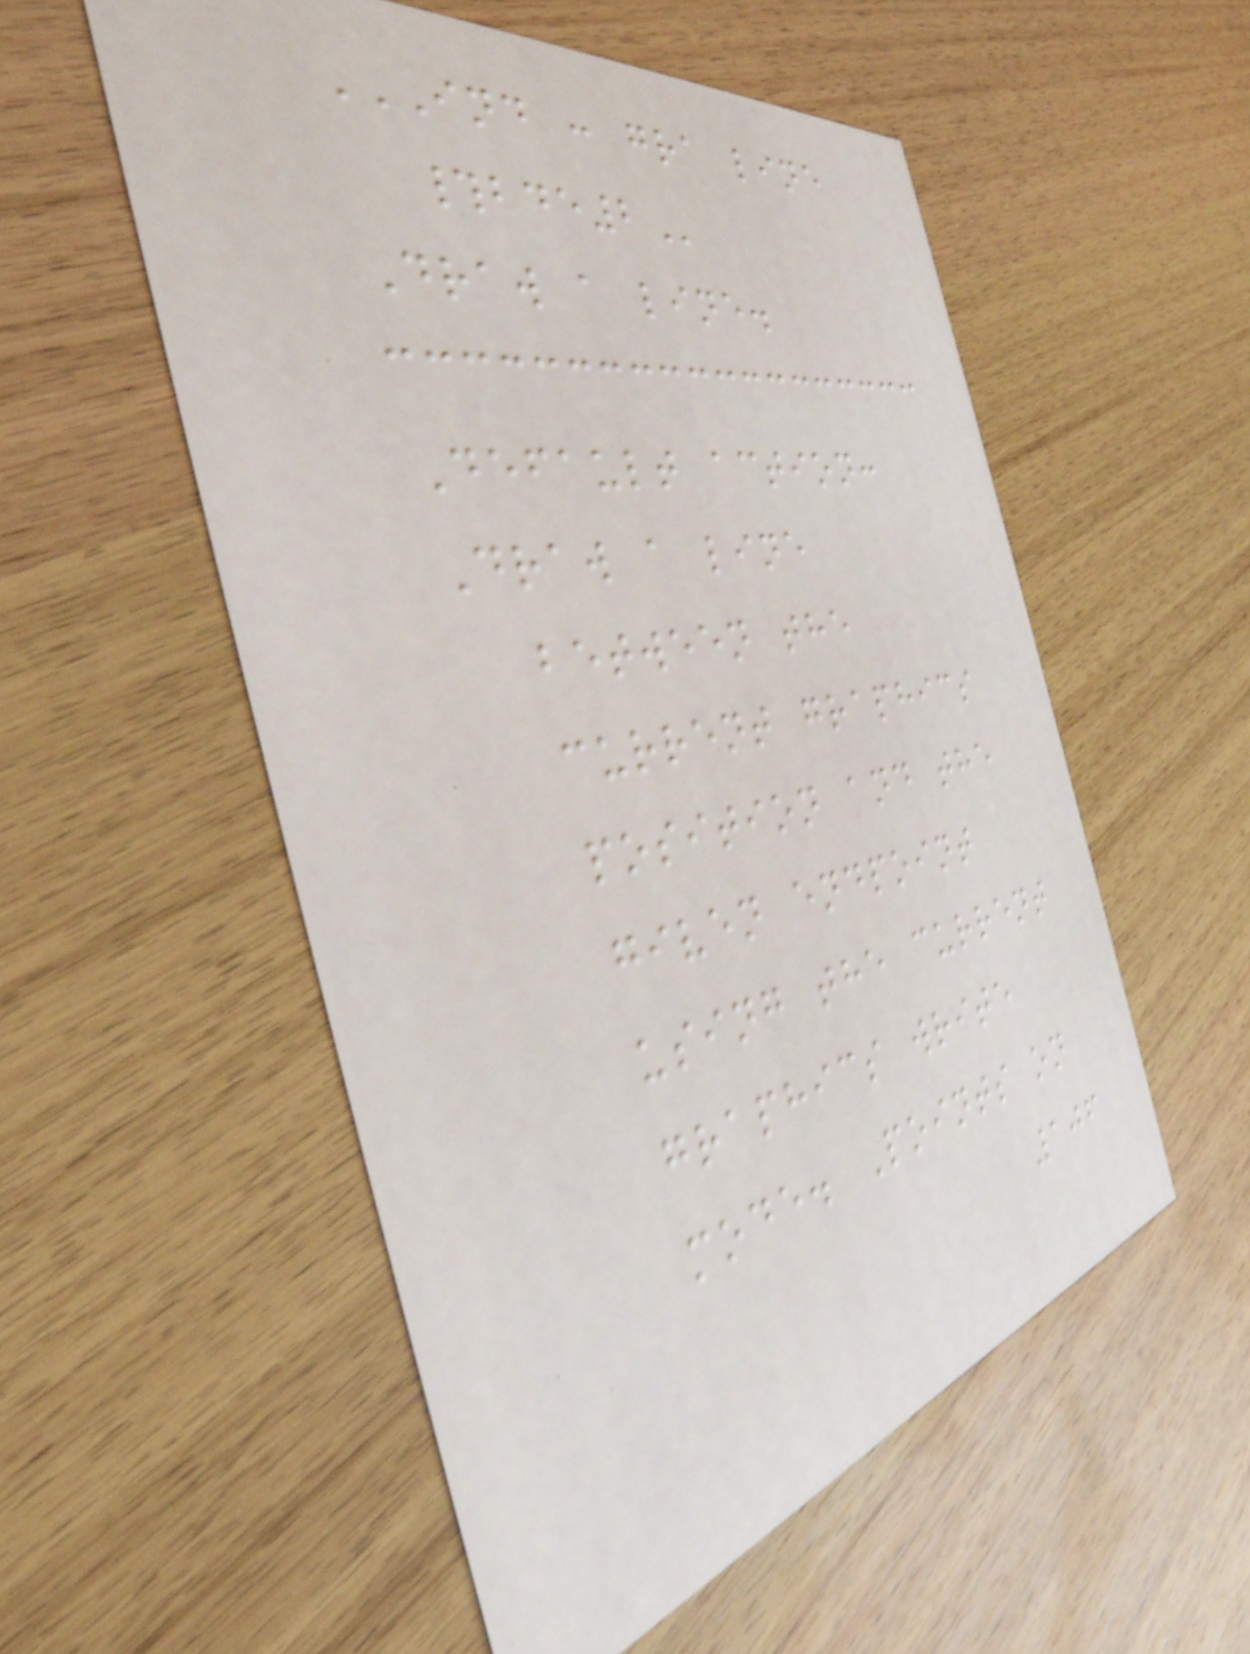IND : GRA LINE
#BDE2
Draw a line.
Default action:
Draw a line
between the
current graphics
position and the
given endpoint
using the current
graphics write
mode. Points on
106
